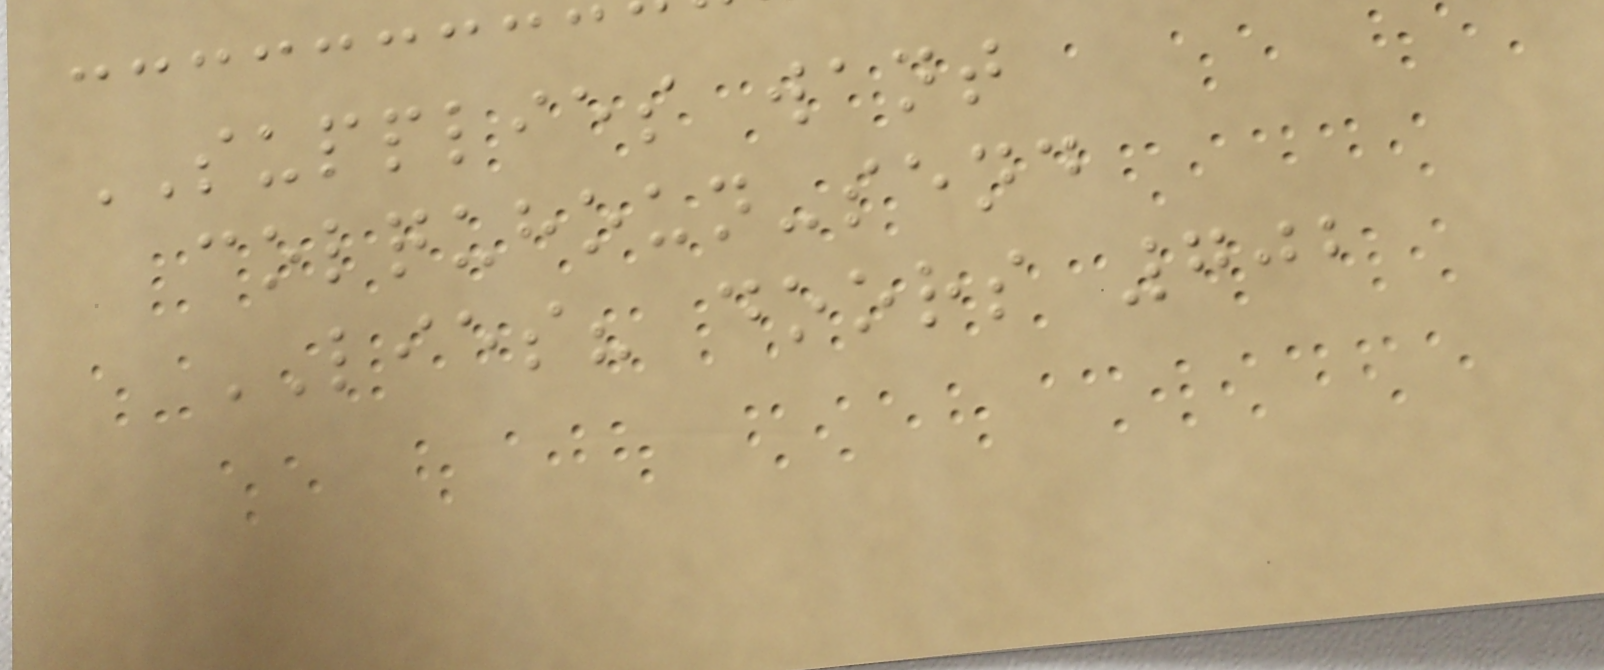SUPPLIES want
colquhoun-send
LIES? doors 702
